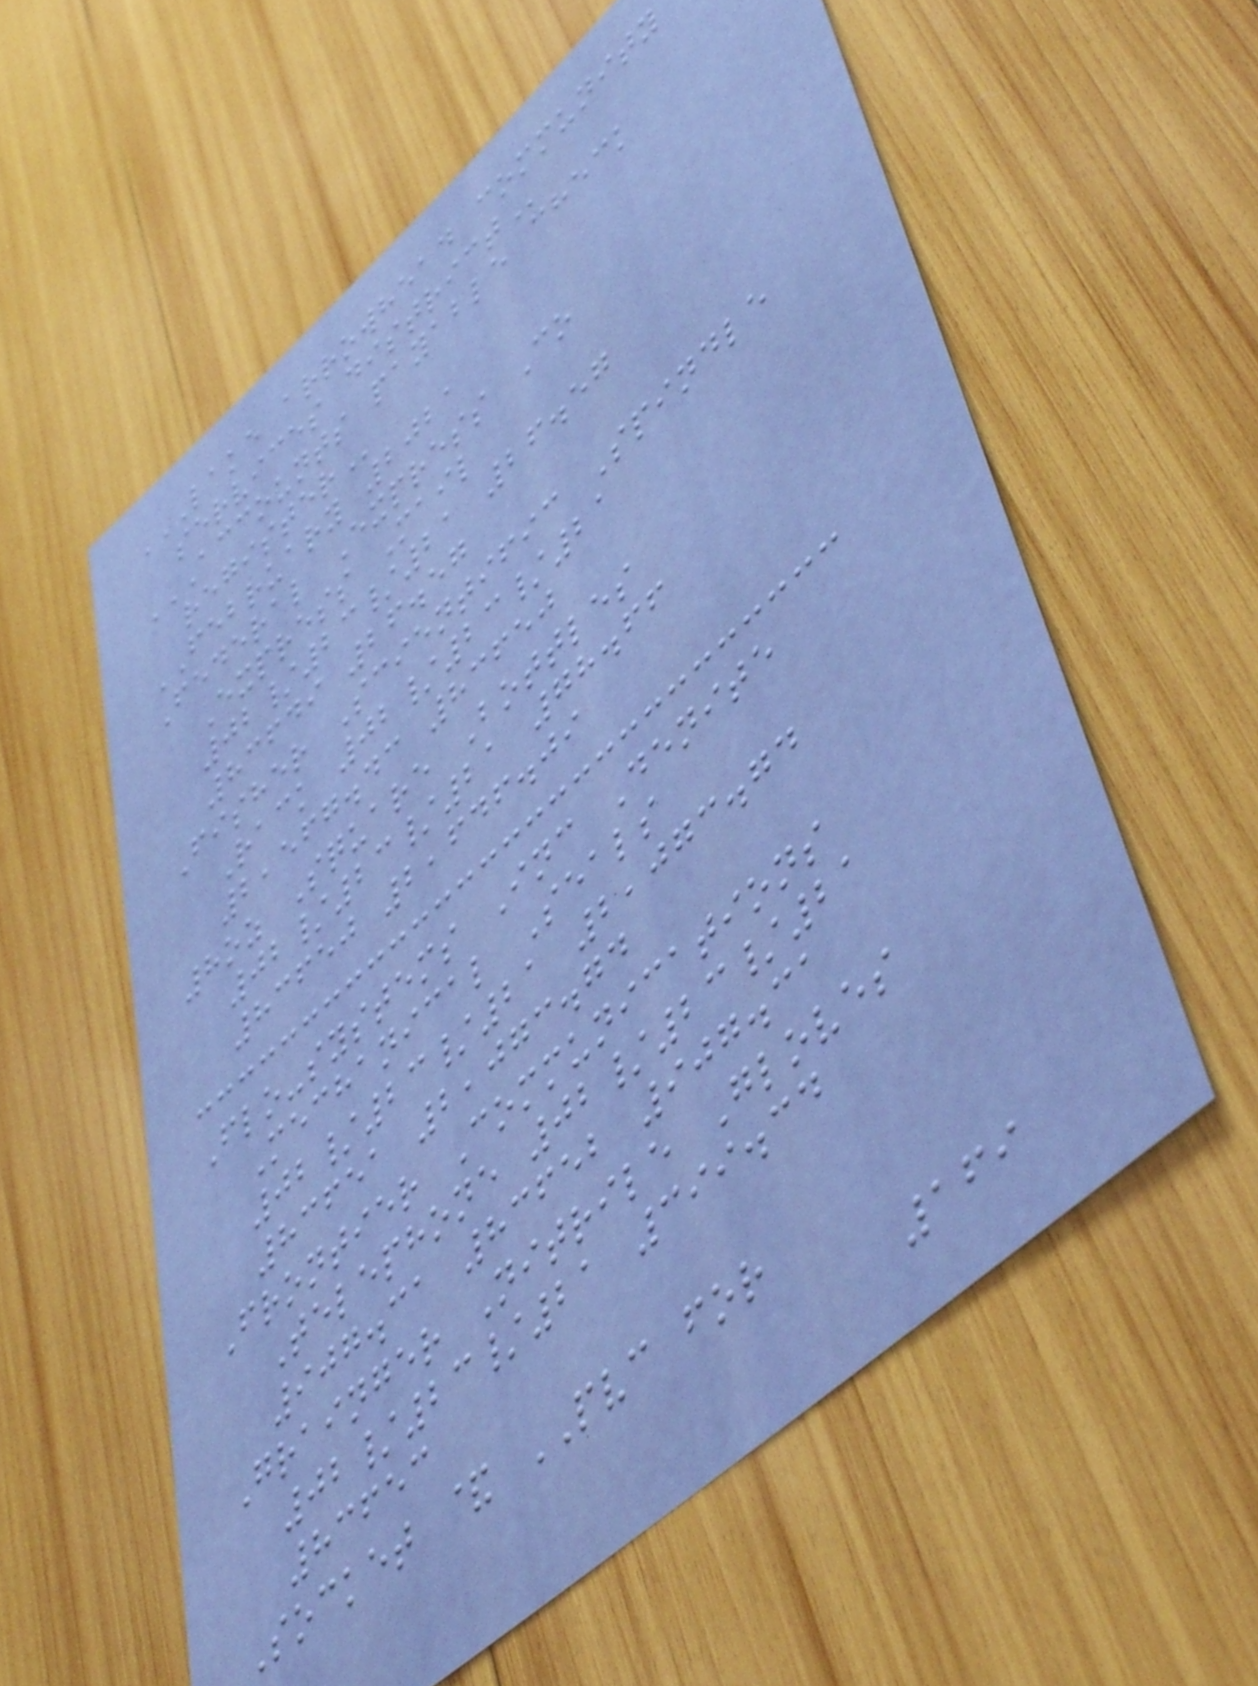LAKE ARROWHEAD COMMUNITY
SERVICES DISTRICT
ACCOUNTS PAYABLE CHECK
REGISTER
FEBRUARY 2021
Federal Express Co
Express Mail
02/23/21 26.57
83649 26.57
Fisher Scientific Spindle
Rack 02/23/21
2,567.43 83650
8oz Square Bottles
02/23/21 78.66
83650 2,646.09
Flo-systems Inc Denite
Mechanical Seals
02/23/21 2,073.74
83651 2,073.74
Frontier Communications
Telephone 02/23/21
907.31 83652 907.31
Grainger Nitrile Gloves
02/23/21 399.34
83653
Socket & PVC for
169
